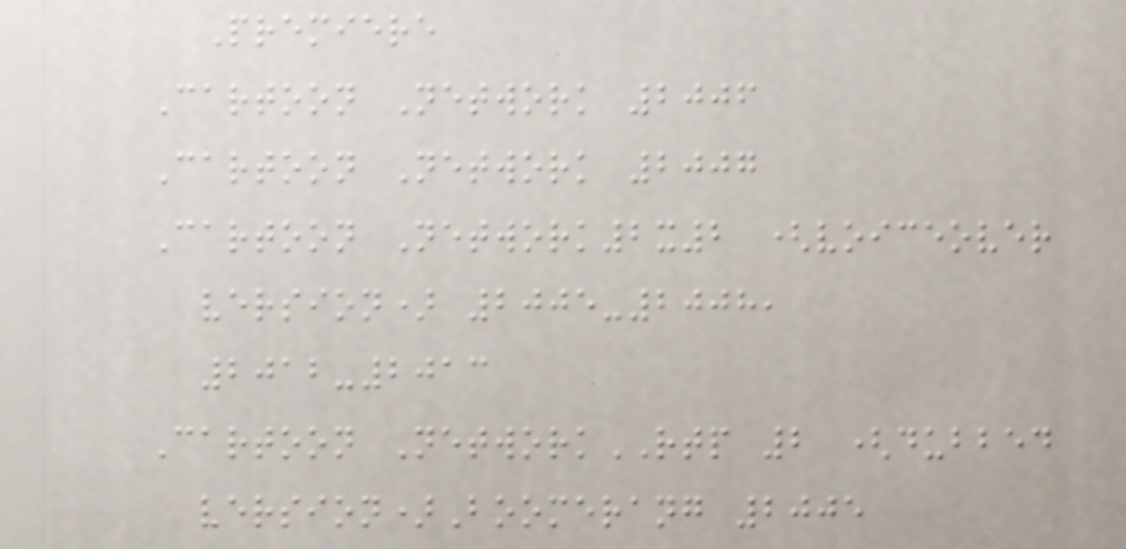Premiere
Cartoon Network 2006
Cartoon Network 2007
Cartoon Network2x2 (voiceover
version) 2005-2008,
2012-2013
Cartoon NetworkRTP 2 (dubbed
version)Boomerang 2005
